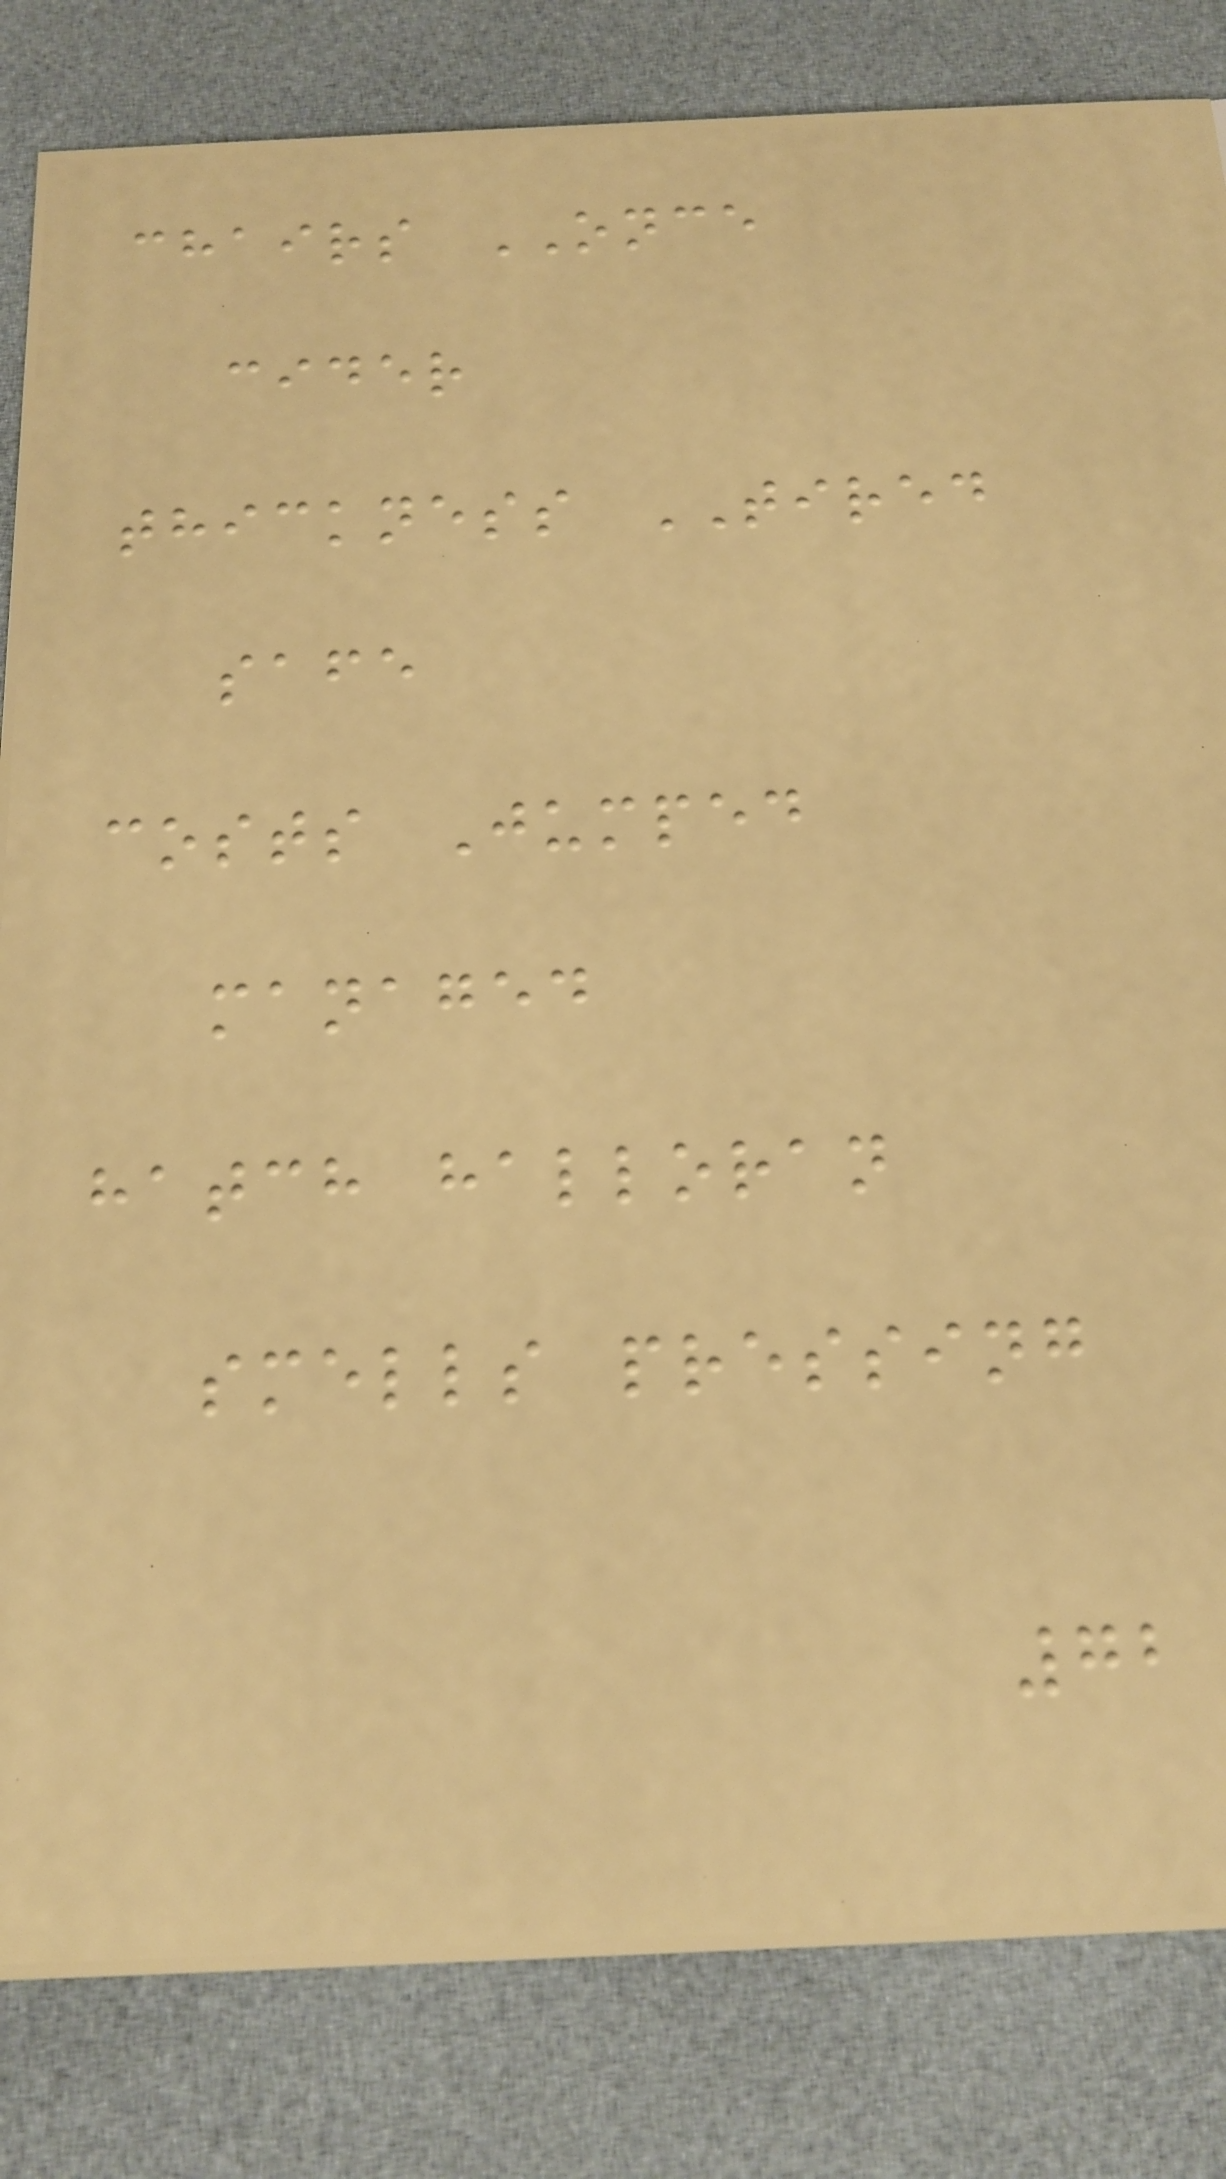chairs ONCE
cider
thickness TIRED
safe
costs Jumped
managed
hatch halloran
smells pressing
72
